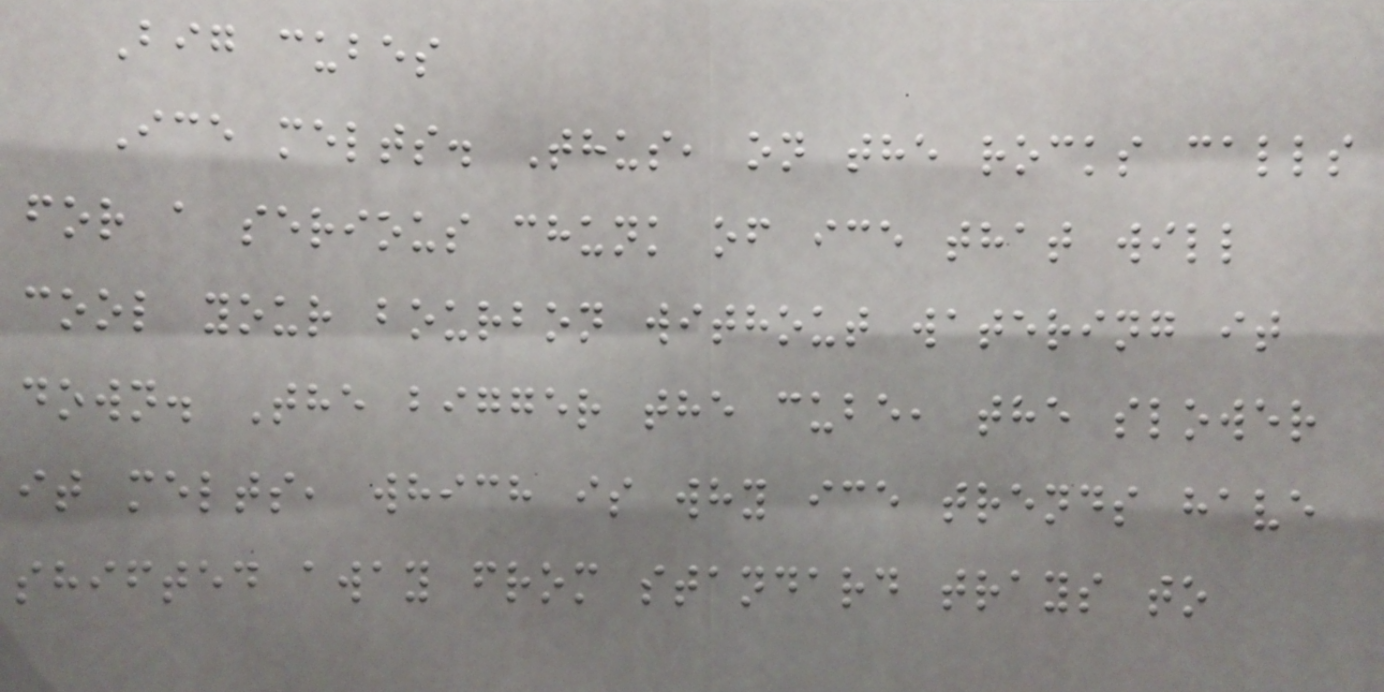Big cubes
Ice melts. Thus, on the rocks calls
for a serious chunk of ice that will
cool your bourbon without watering it
down. The bigger the cube, the slower
it melts, which is why ice trends have
shifted away from standard trays to
